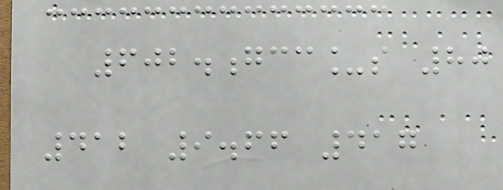602.gcc_s 80
412 9.66 417
